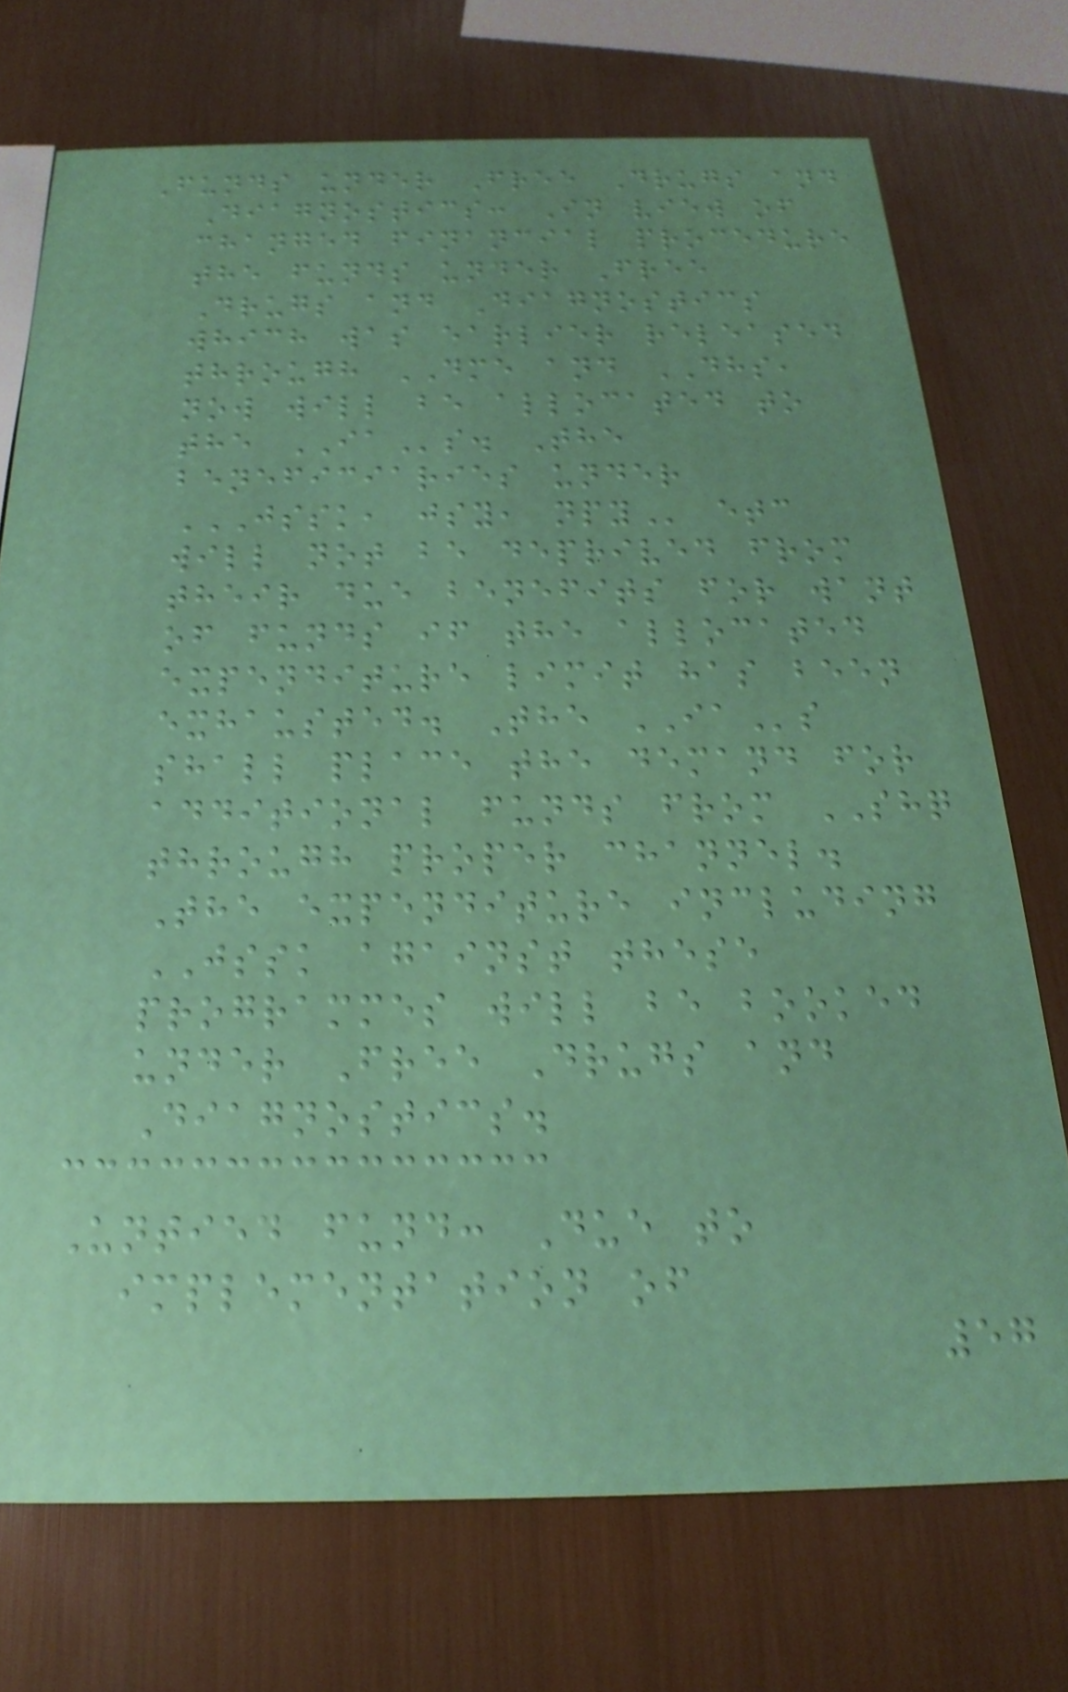Funds under Free Drugs and
Diagnostics: In view of
changed financial procedure
the funds under Free
Drugs and Diagnostics
which was earlier released
through DME and DHS,
now will be allocated to
the IAs. The
beneficiaries under
JSSK, JSY, NPY etc
will not be deprived from
their due benefits for want
of funds if the allocated
expenditure limit has been
exhausted. The IAs
shall place the demand for
additional funds from SHQ
through proper channel.
The expenditure including
JSSK against these
programmes will be booked
under Free Drugs and
Diagnostics.
Untied fund: Due to
implementation of
57
